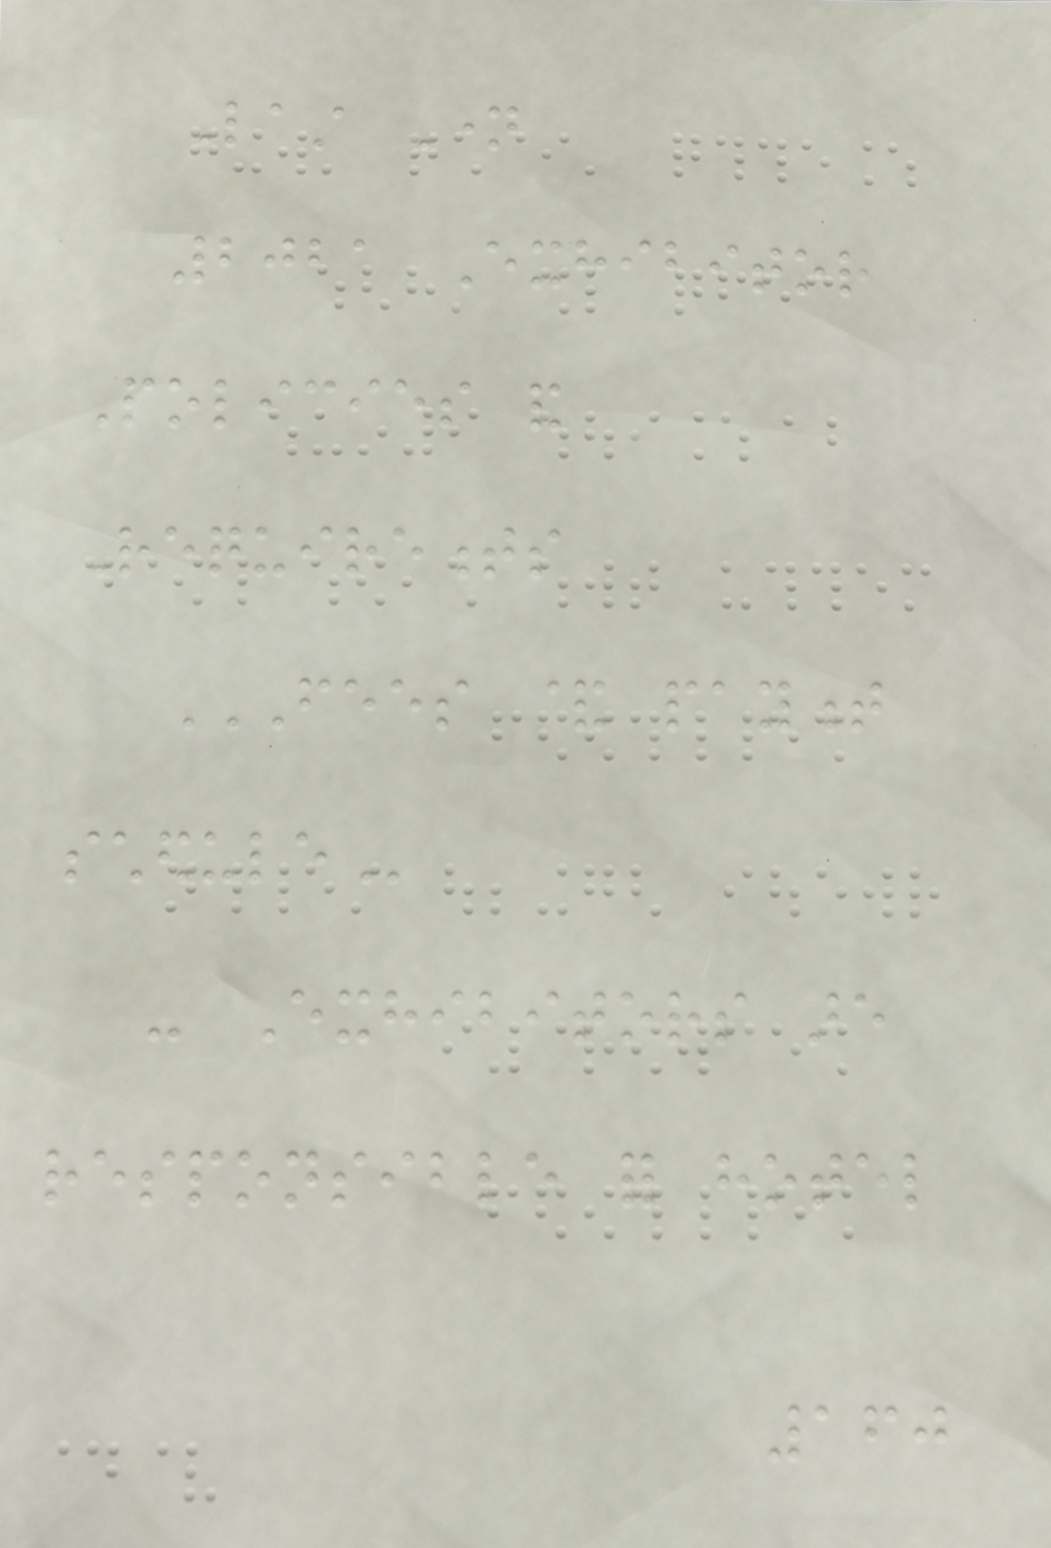Last Name
2021 Exhibitor
Policies and
Requirements
FEES & PAYMENT
SCHEDULE
- Exhibitors are
responsible for hotel
160
